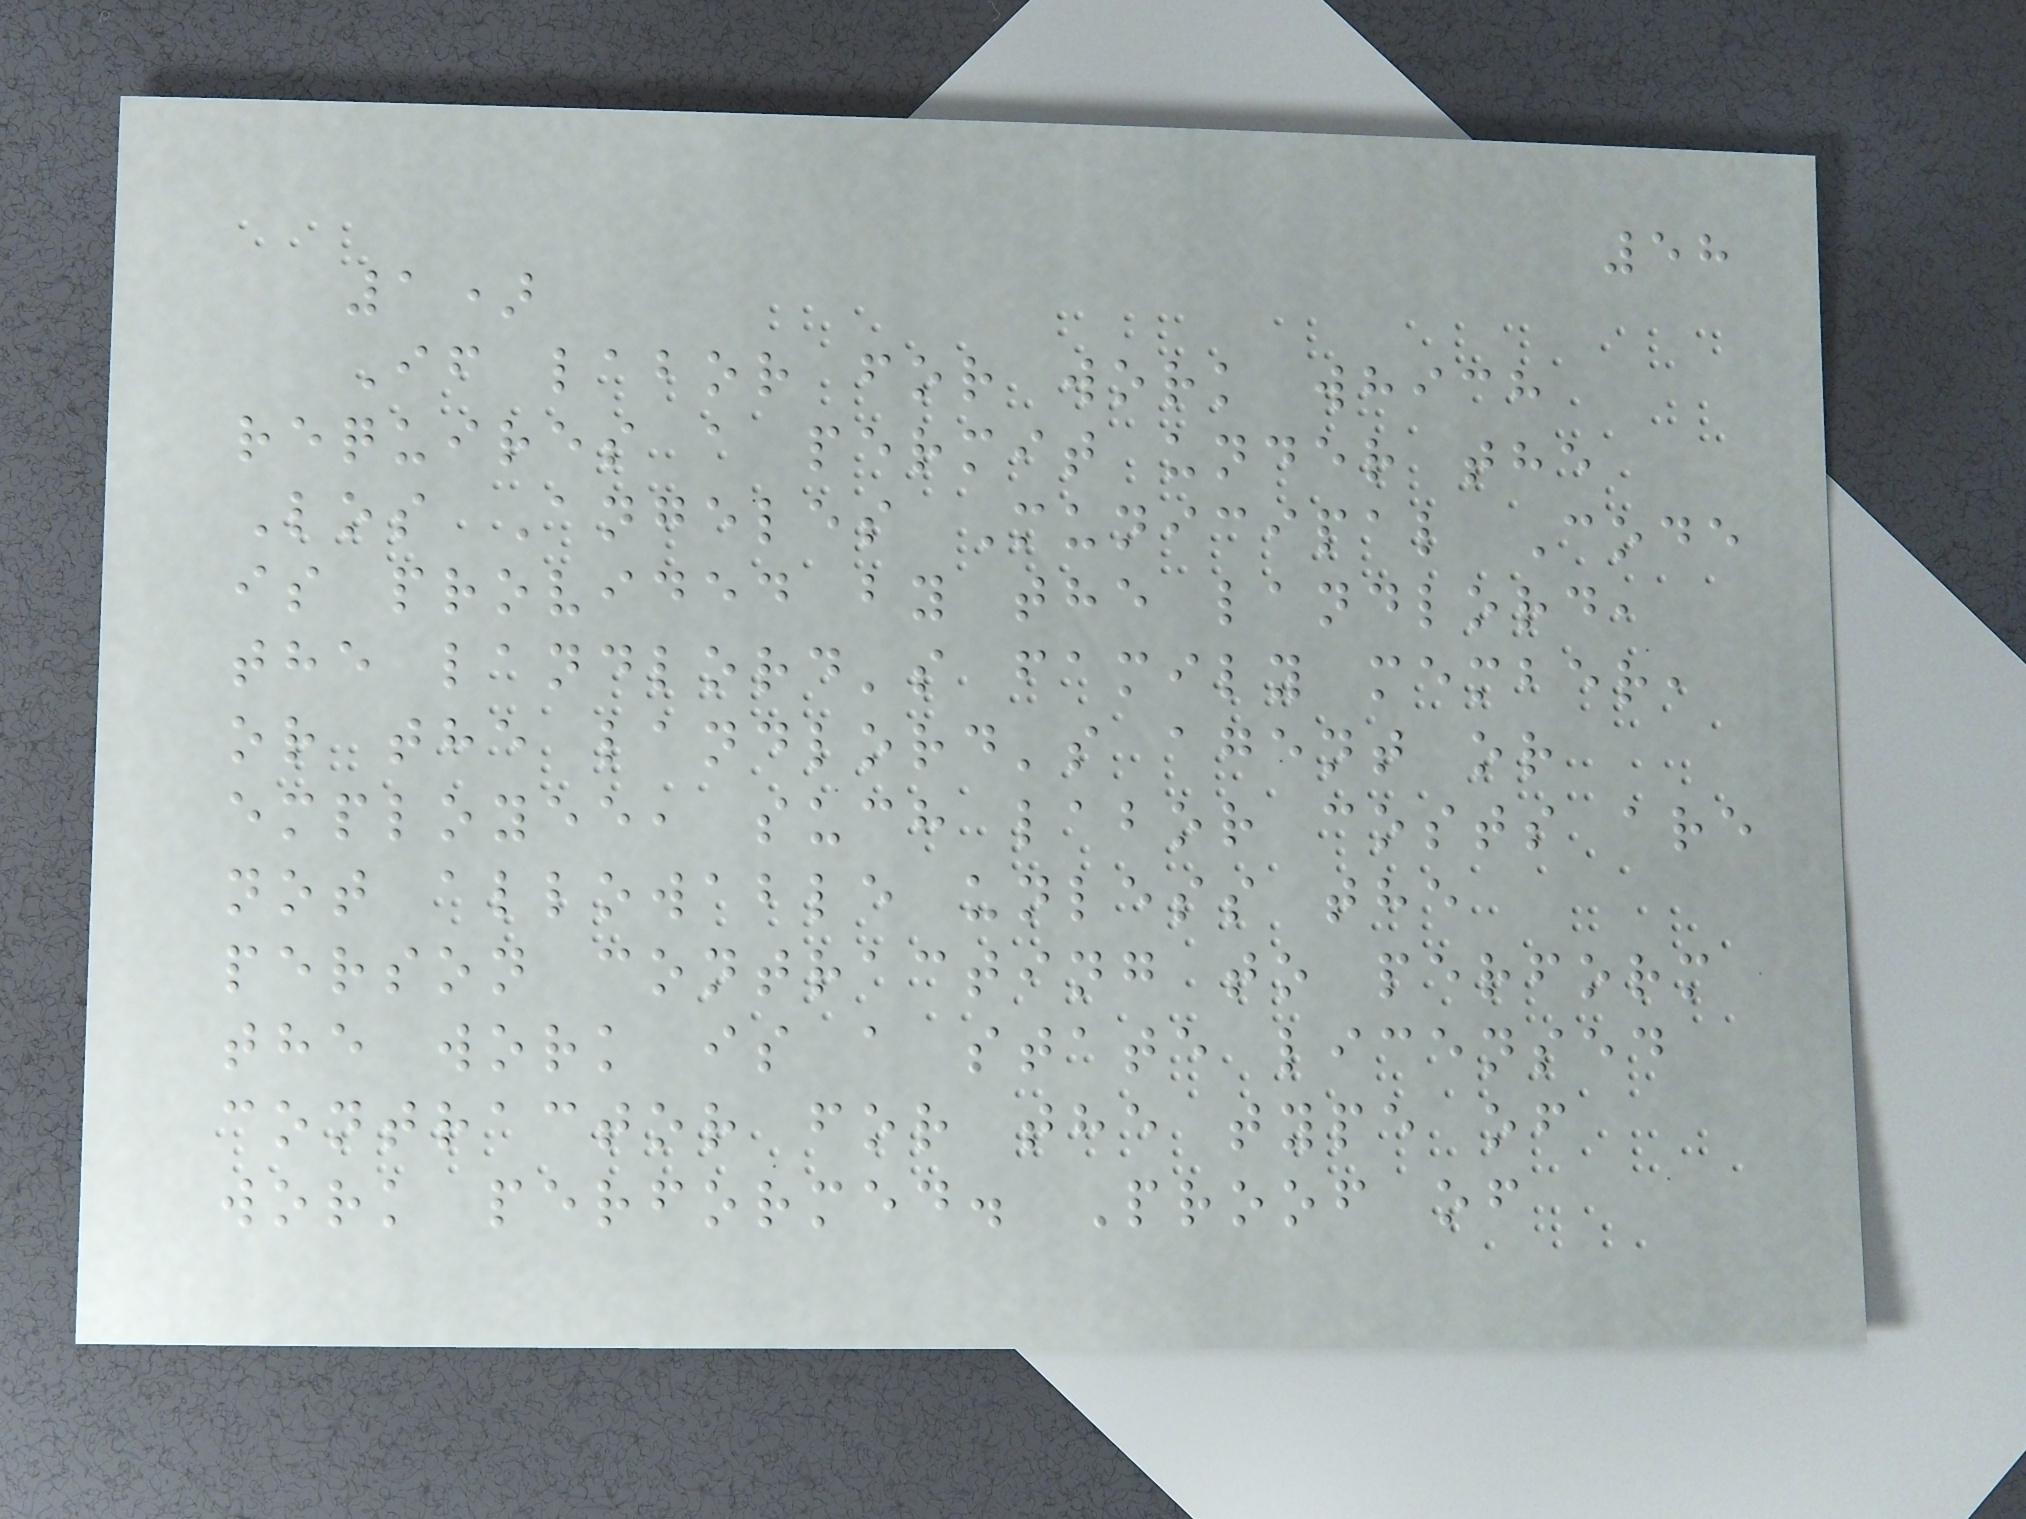58
1)
If labor for work which
requires a permit under the
Los Angeles Municipal Code
is provided by the landlord,
the landlord's family member,
or the landlord's agent or
employee, such labor costs are
not allowable unless the
person contracting to perform
the work is a state licensed
contractor for the type of
work performed. Proof of
